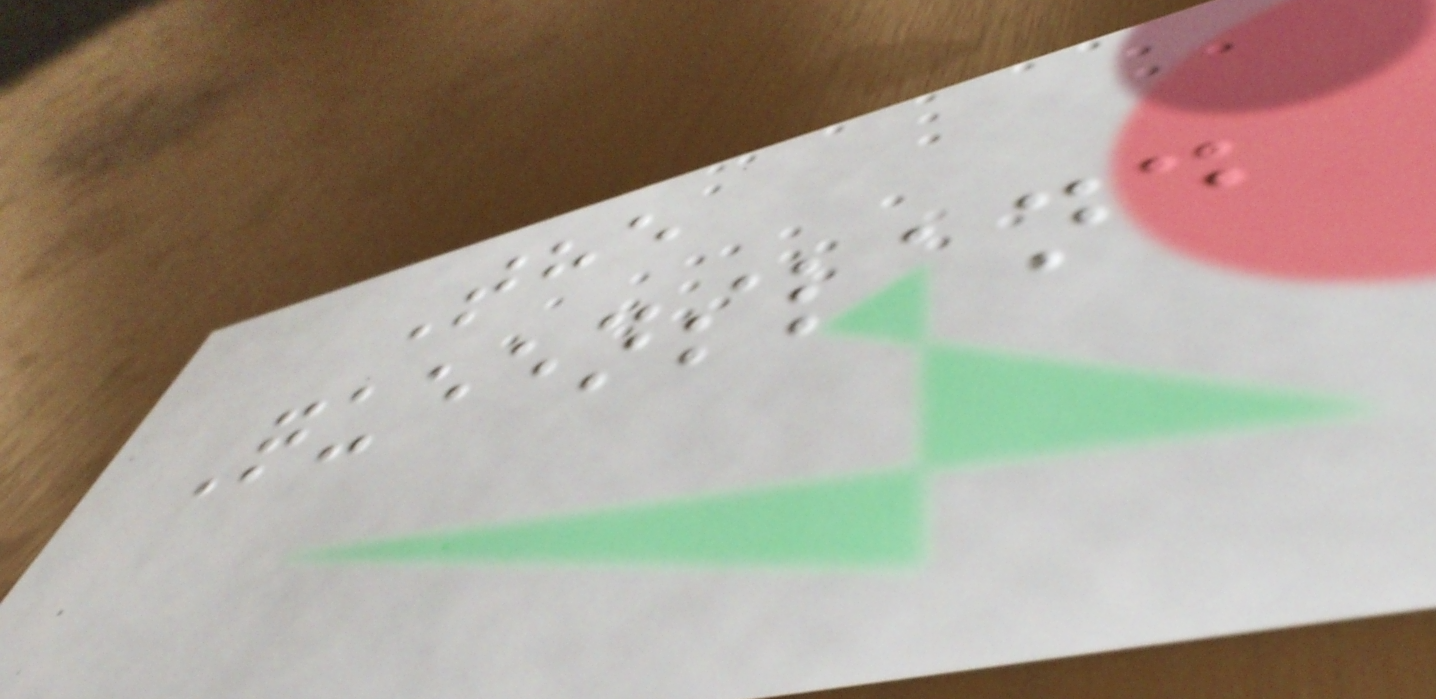The
Queensland
